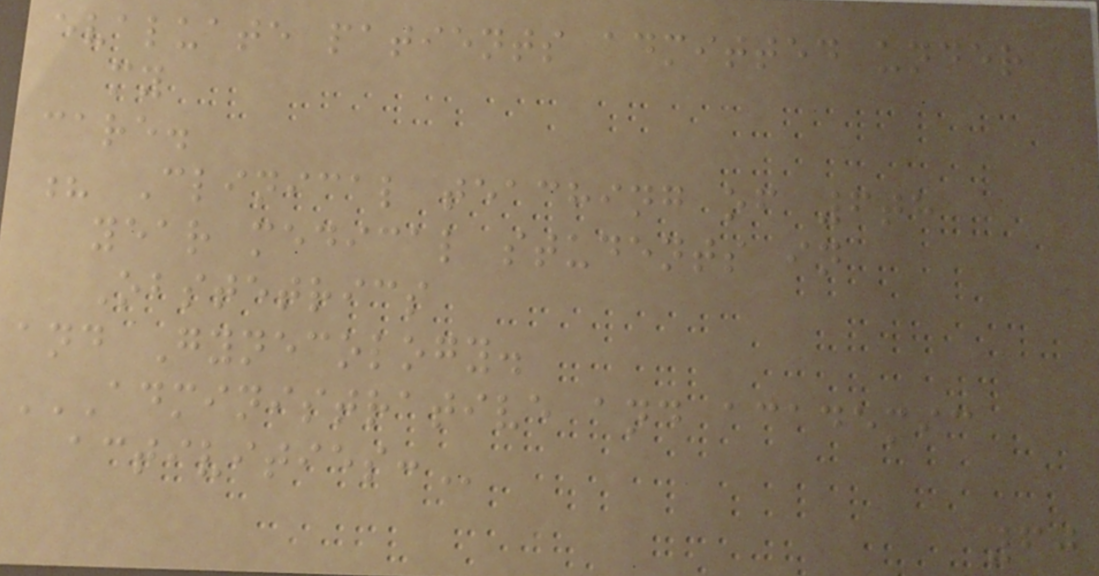evaluate patients admitted under
my
care.
? Clinical teaching of 6th
year medical students in
Obstetrics
and Gynecology.
ADMINISTRATIVE AND ACADEMIC
ACTIVITIES:
60
